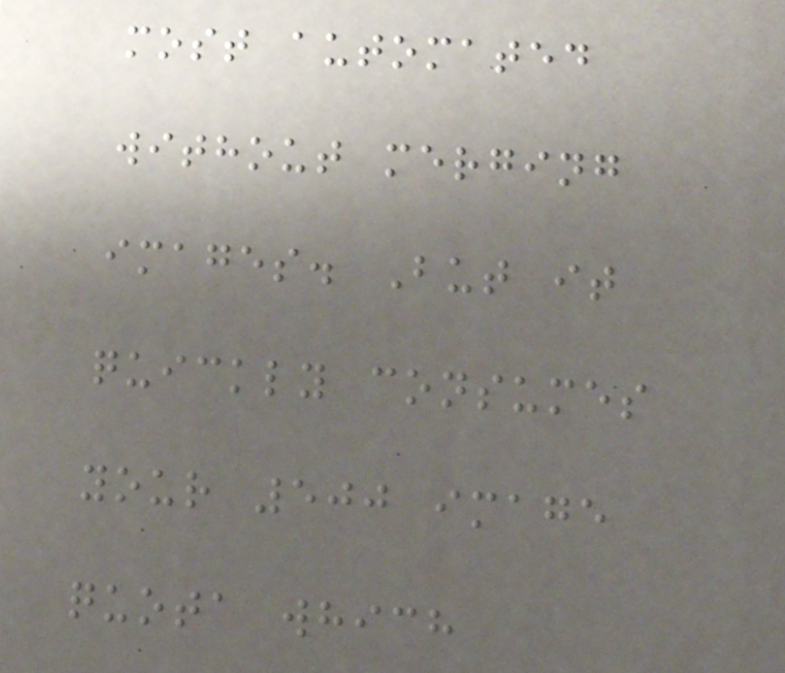most automated
without merging
images. But it
quickly consumes
your 500 image
quota which
